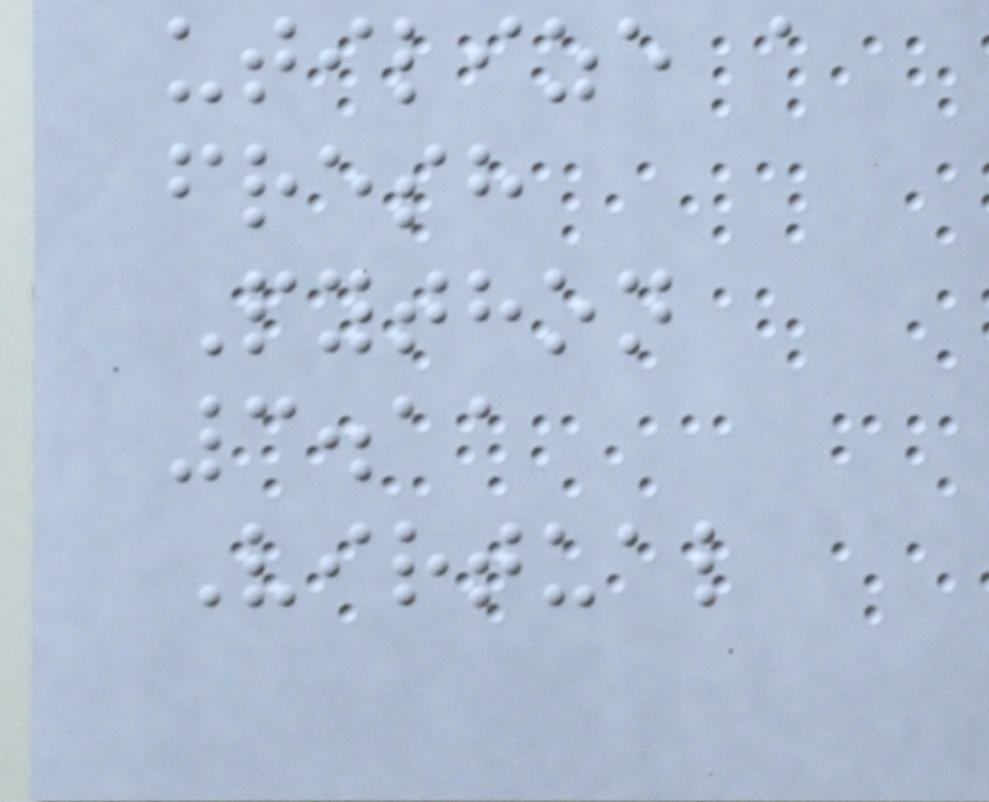utilize a
fresh
Python
3.11
Virtual
